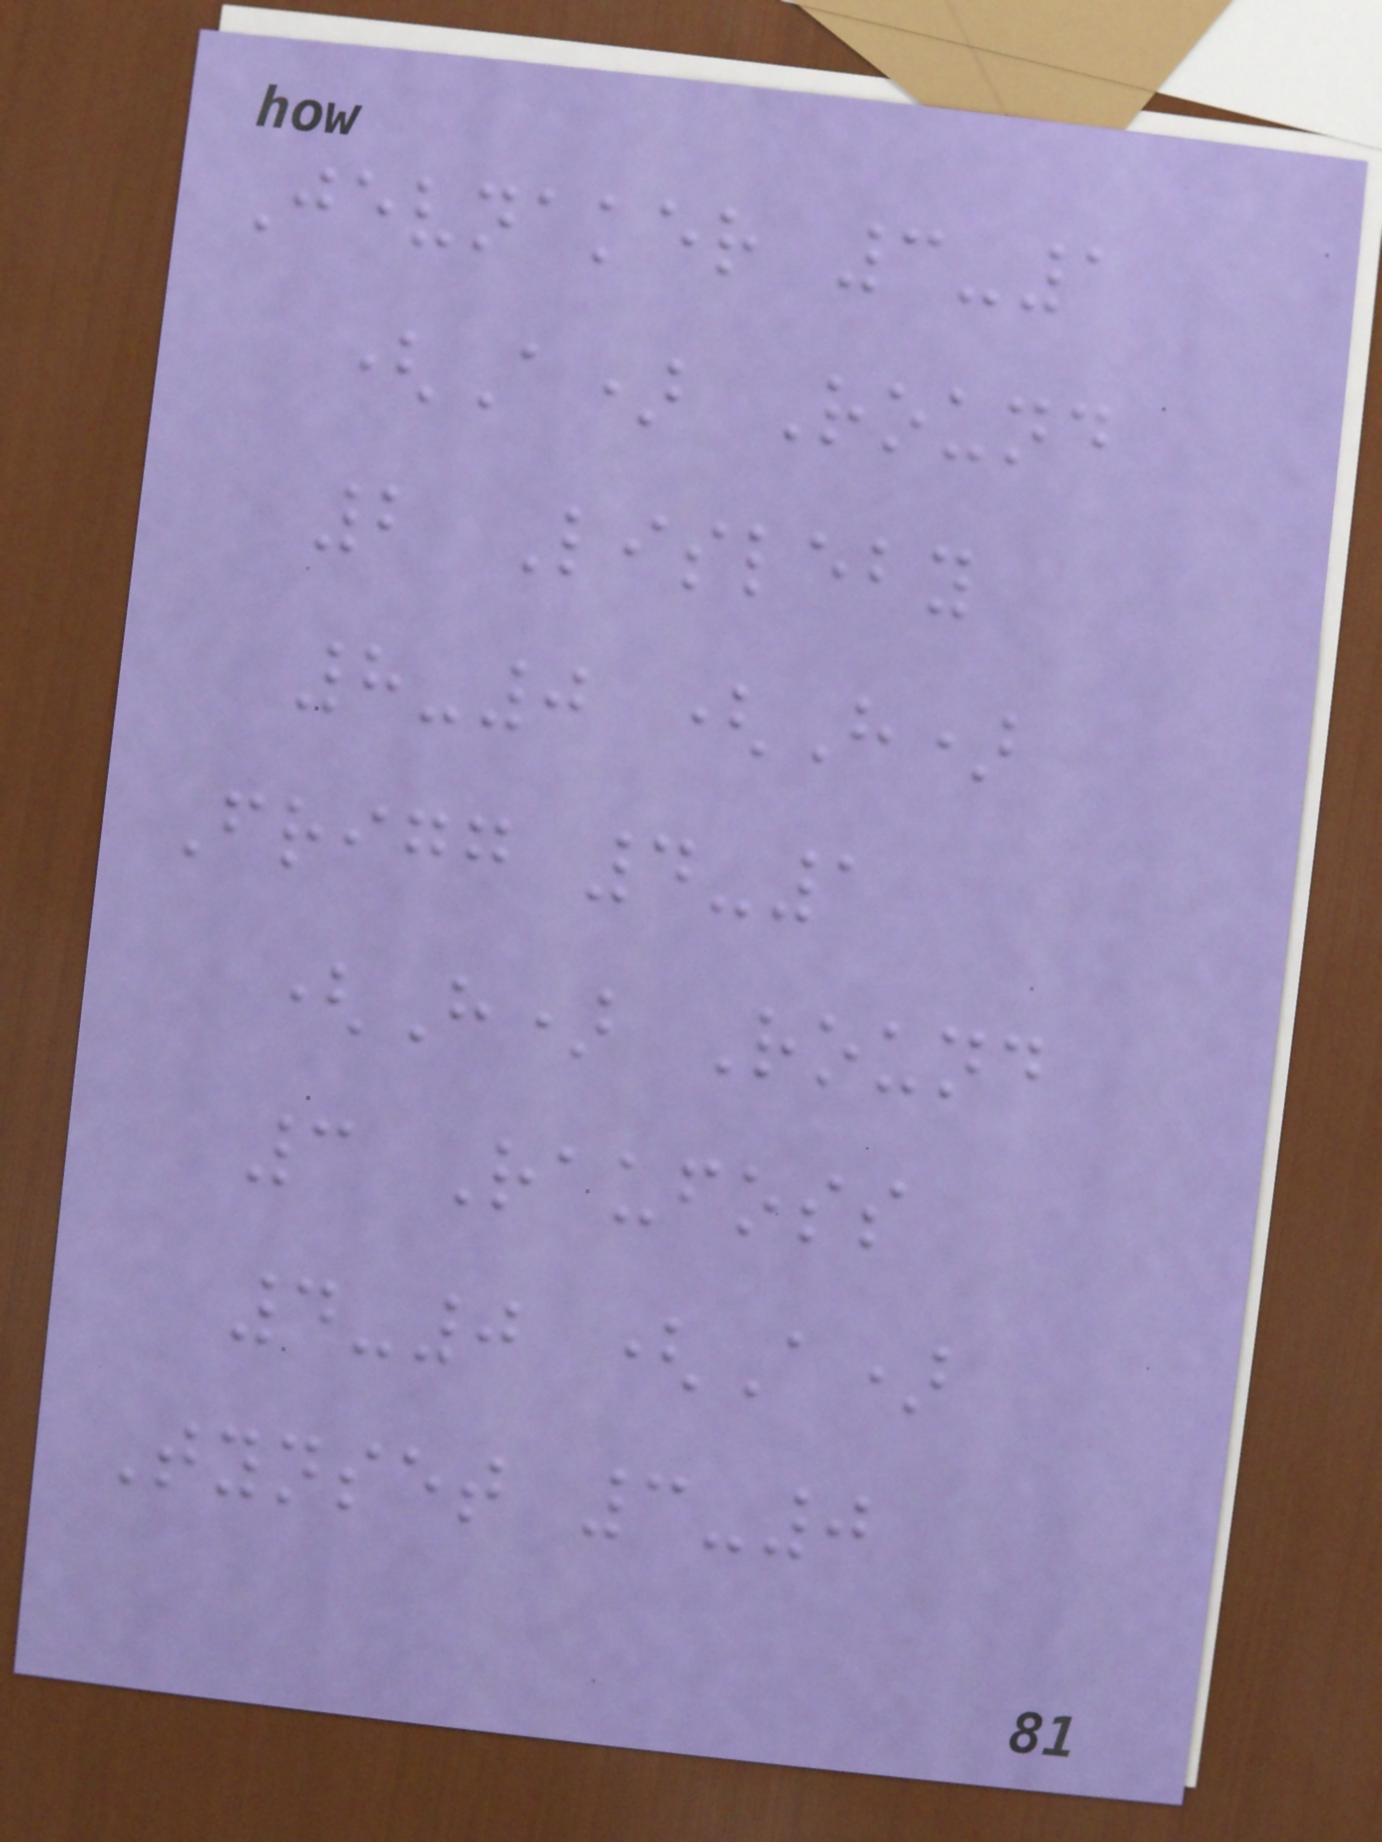Jevnaker 3-1
(A) Round
2 Lisleby
8-0 (H)
Frigg 4-1
(H) Round
3 Raufoss
4-0 (A)
Tynset 3-0
